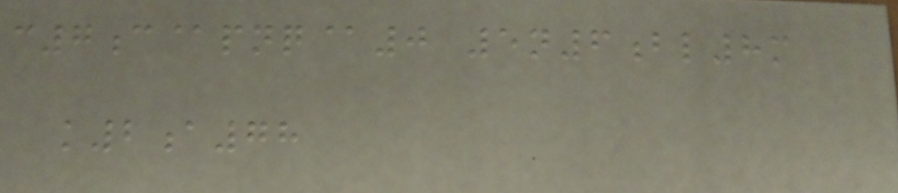c7c@pnq@0 5n6bl8m
k2a78
